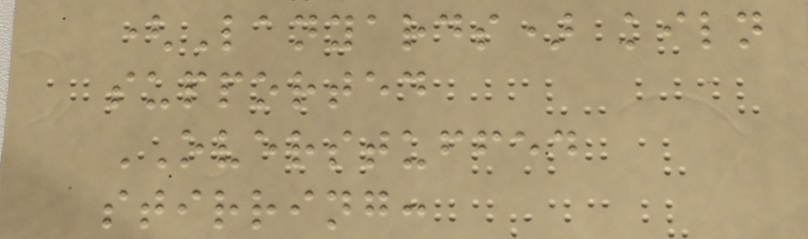(Lanyards) kiln
supported
OVERSTUFFED
stirring:
